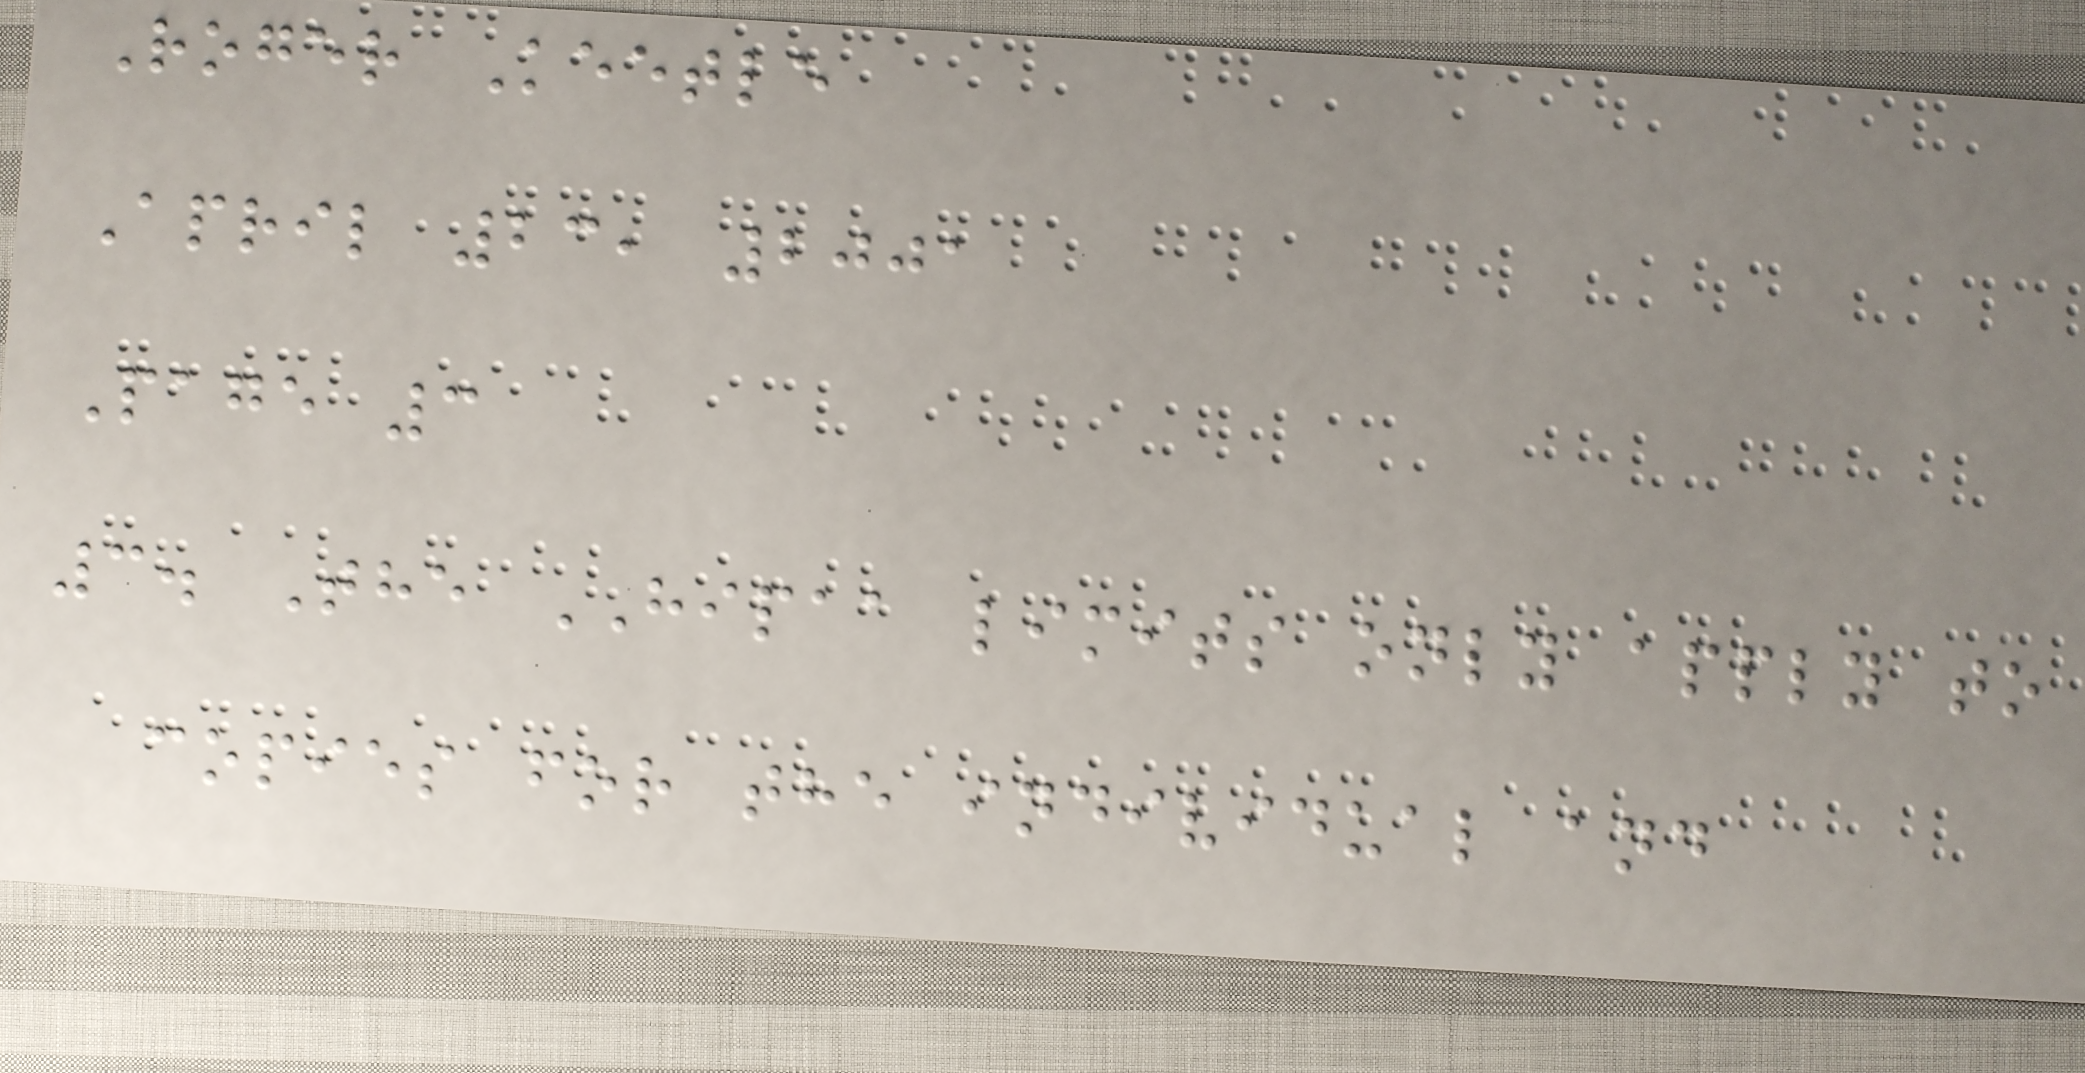Roger Keetle
April 23, 2001
Page 3
3. The HIPAA limits only apply to
copies for the individual and
